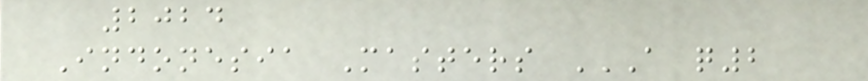2024
Indonesia Masters A Q2
